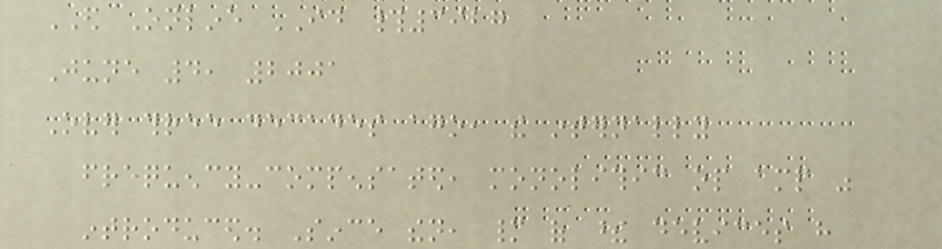ED Online ID #3927
June 4, 2001
Over three decades ago, the internally
frequency-compensated, monolithic op amp was
introduced. Since then, many of these devices have
